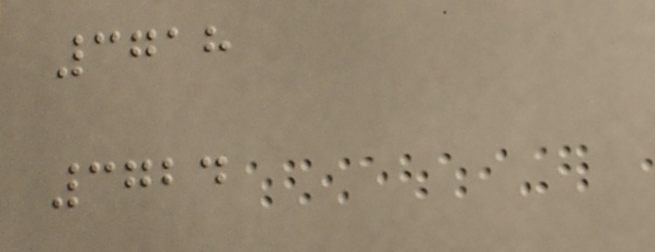3718
3724
